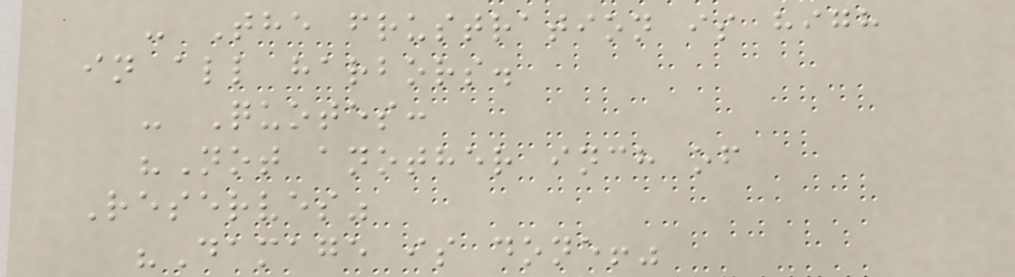- The frustration is high
in all harbors.
- Quotes:
"Not another inch of
Reserves"
"Damage is done!"
